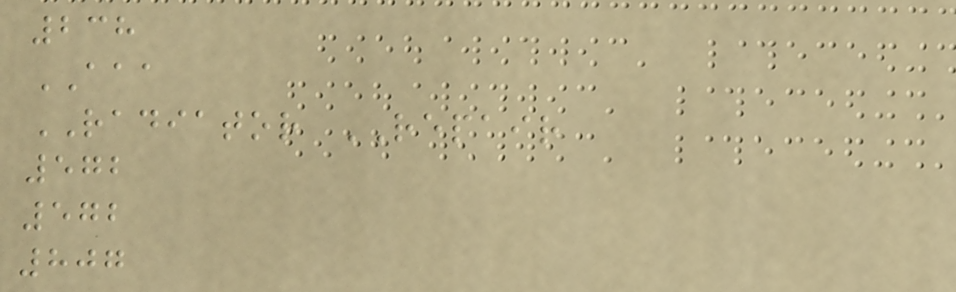238
AAA
RADIATOR REPAIR
572
572
807
